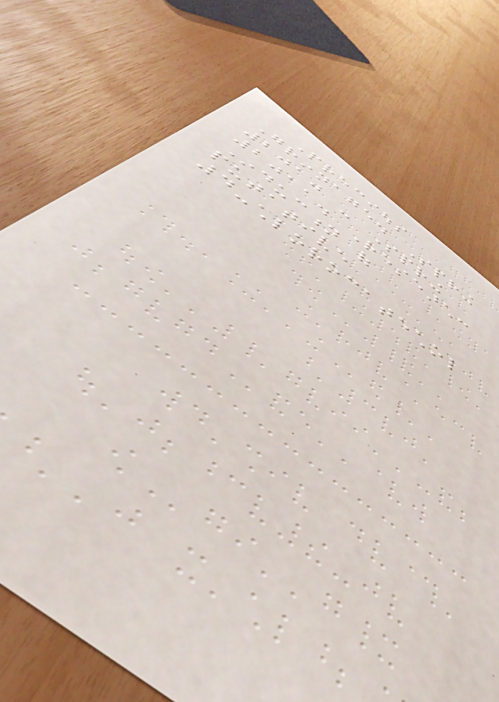Precious
Grinnage. Spring
2010 - Spring
2011. Research:
Induction of
putative
4-chlorocatechol
